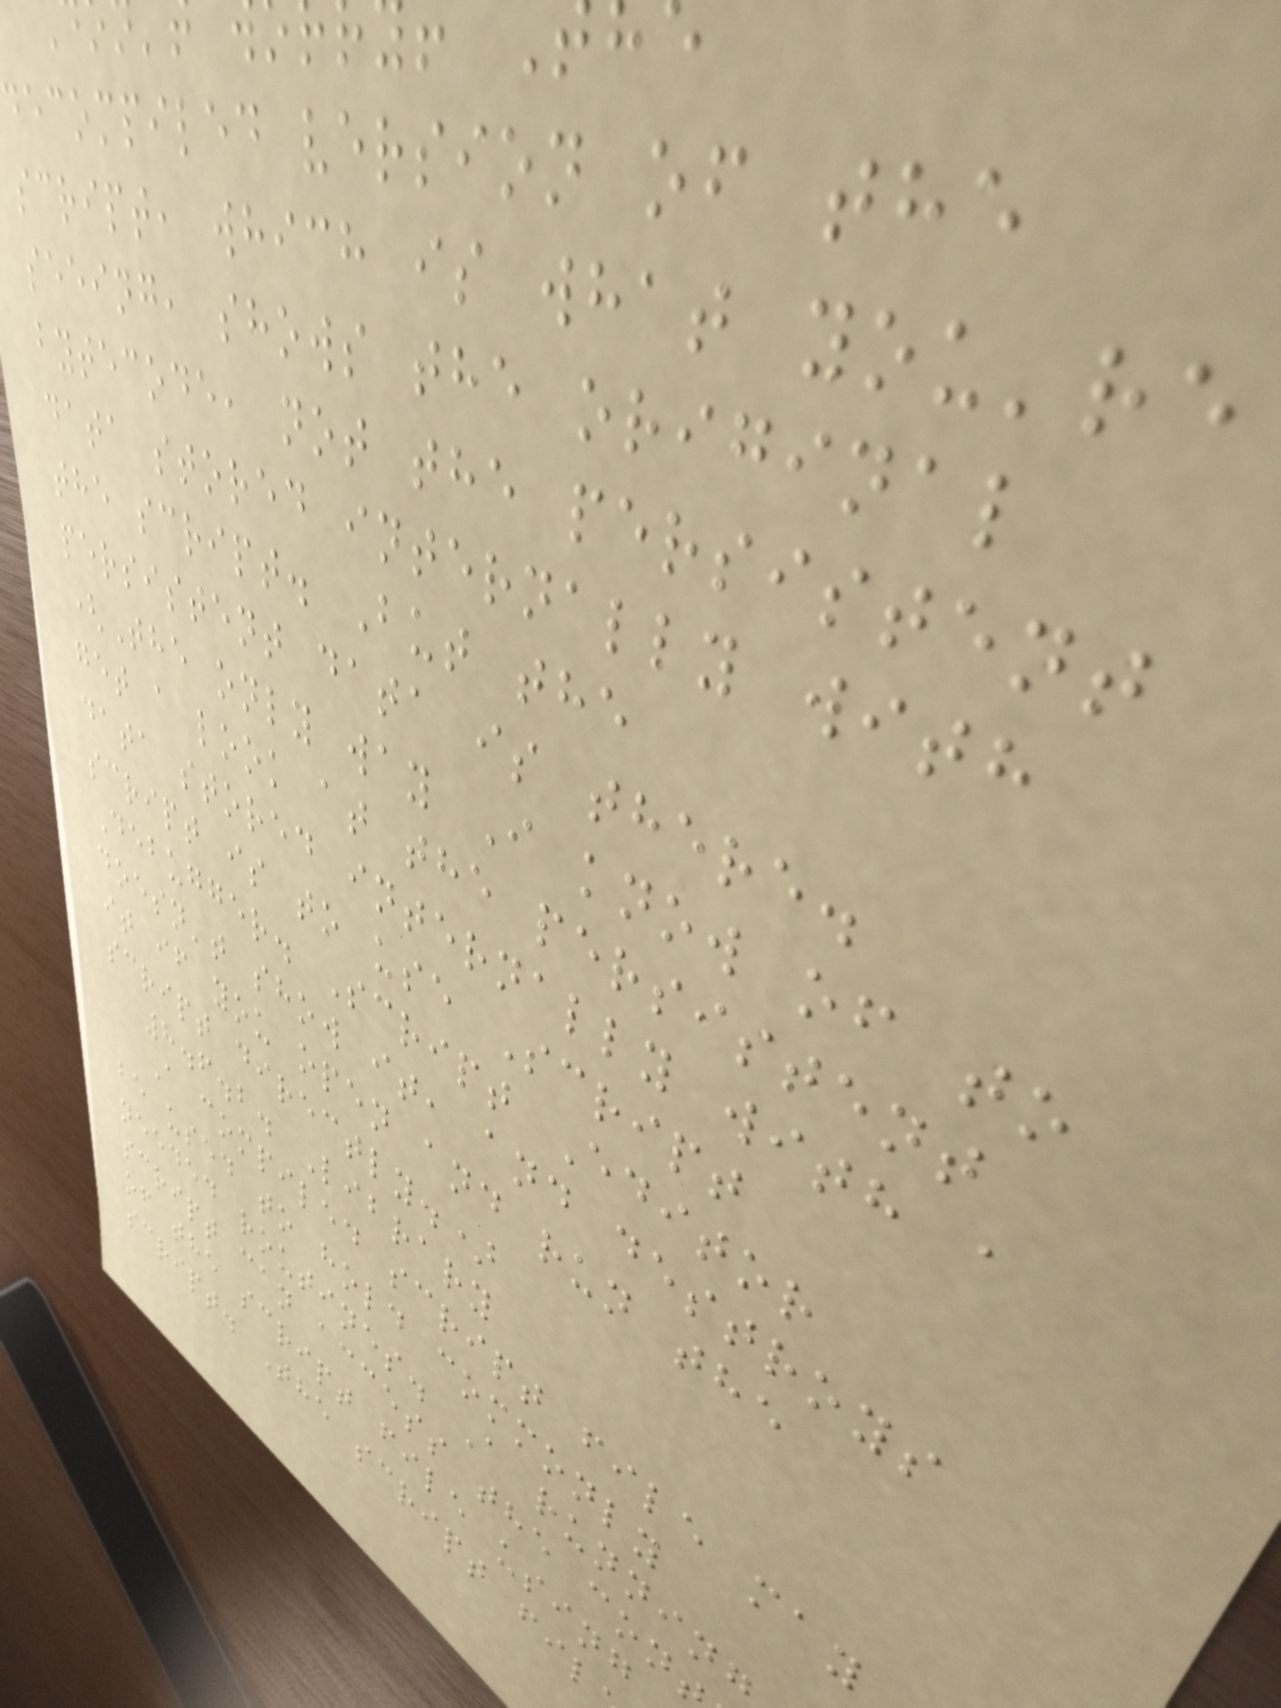decompiled version of the
script, which is what you're
seeing, shows the original
bytecode, not the persistent
data stored internally with
the script. But the
persistent data is there.
(The only way I know of to
get a look at the persistent
data stored internally with a
script is to use Script
Debugger. Script Editor
doesn't show it, and destroys
it if you open and run the
script directly.)
8.6.2. Library
A compiled script file may
be used to hold commonly
needed routines. A running
script can access the con
of the script file using
script. The script fil
